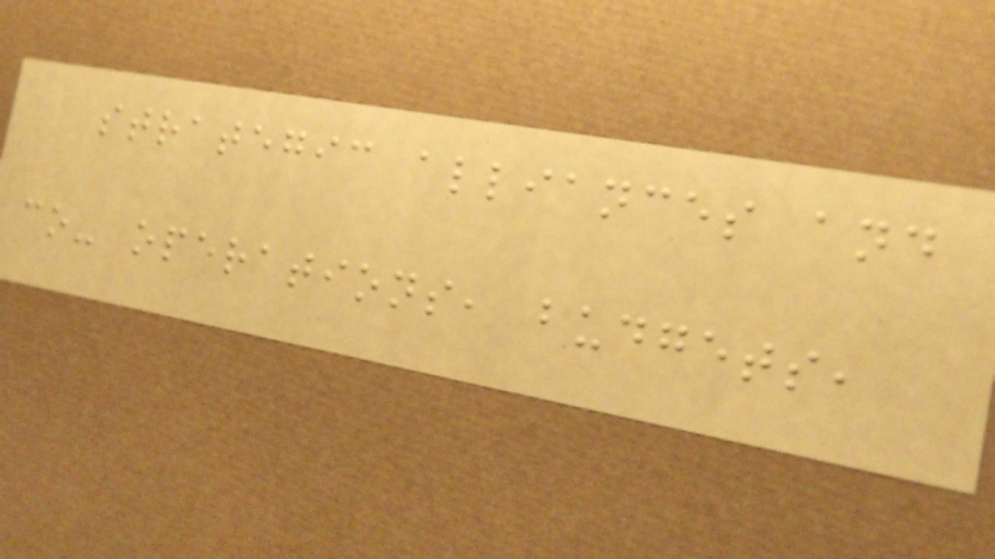strategic alliances and
co- operations, budgets,
